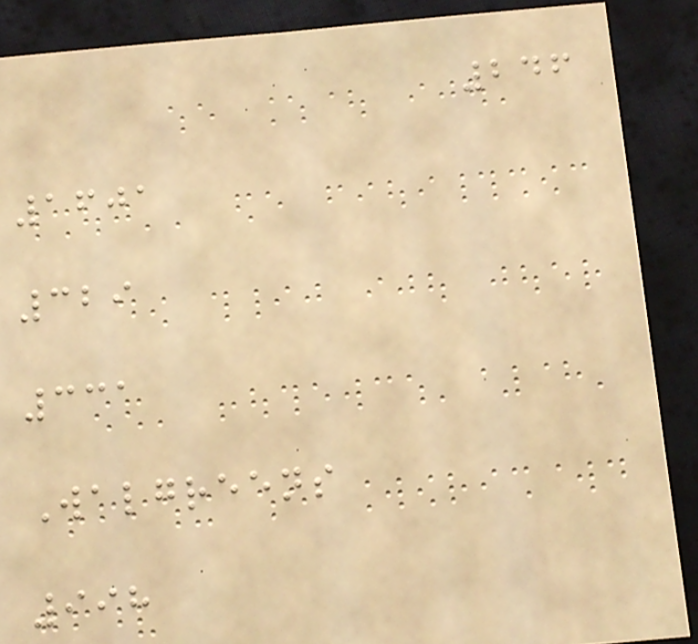246
1601
329
331
Walgreens
998
